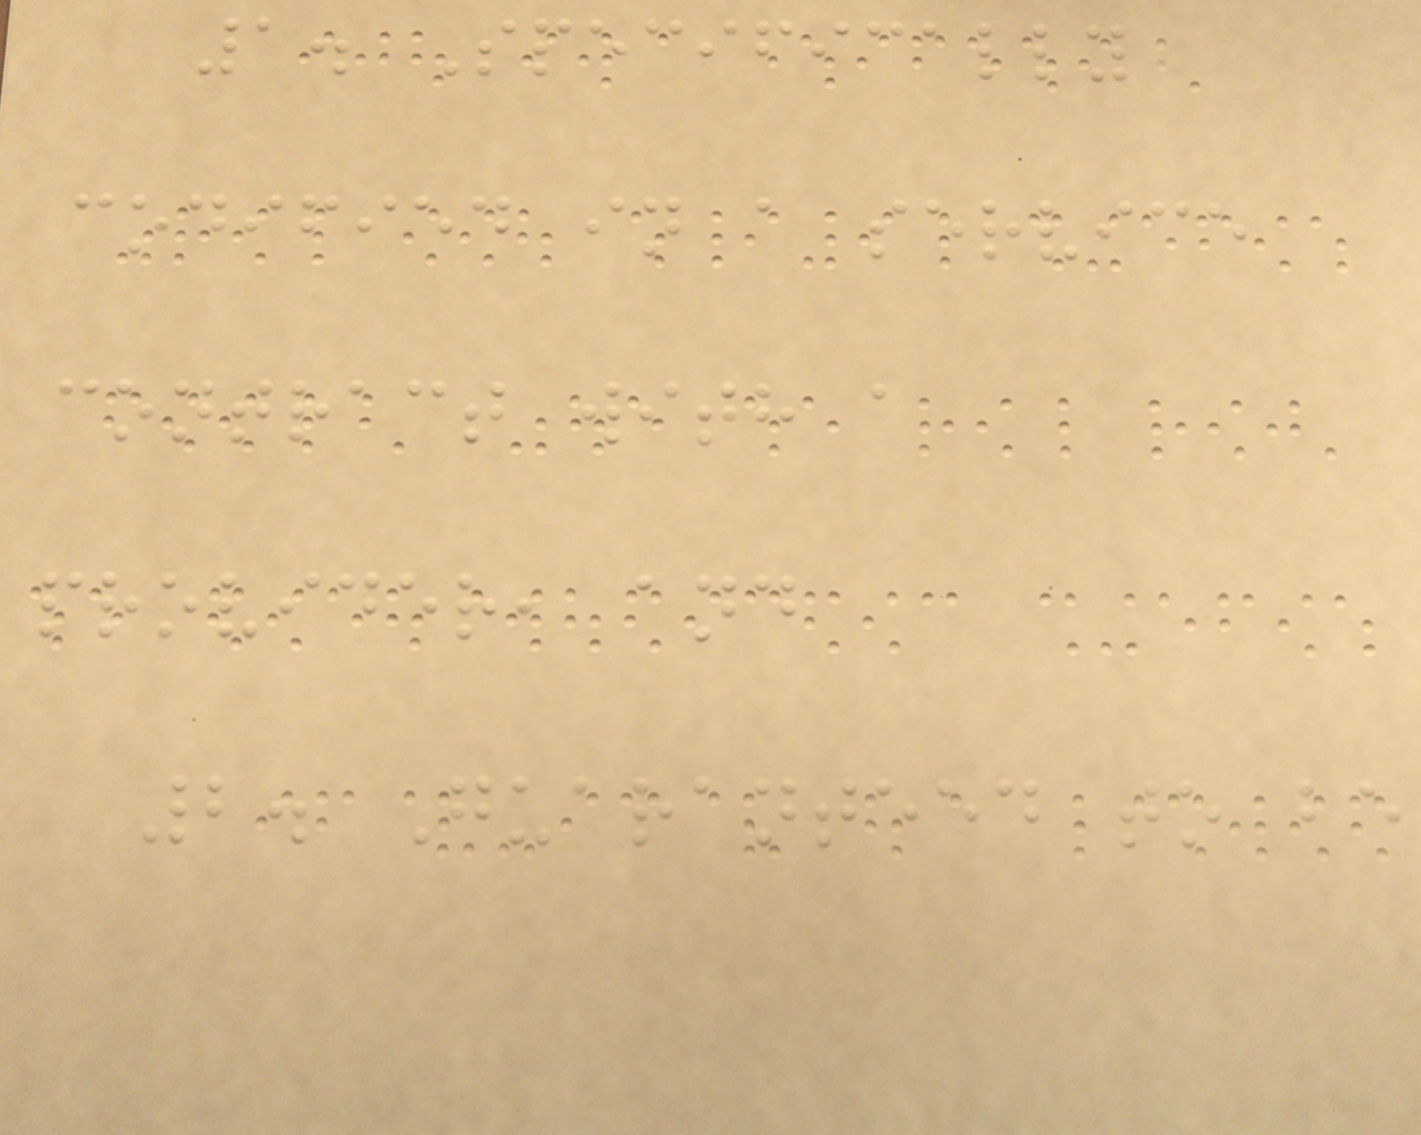1. Specifically
codified in a service
contract with a
provider, and
2. Guaranteed to be
